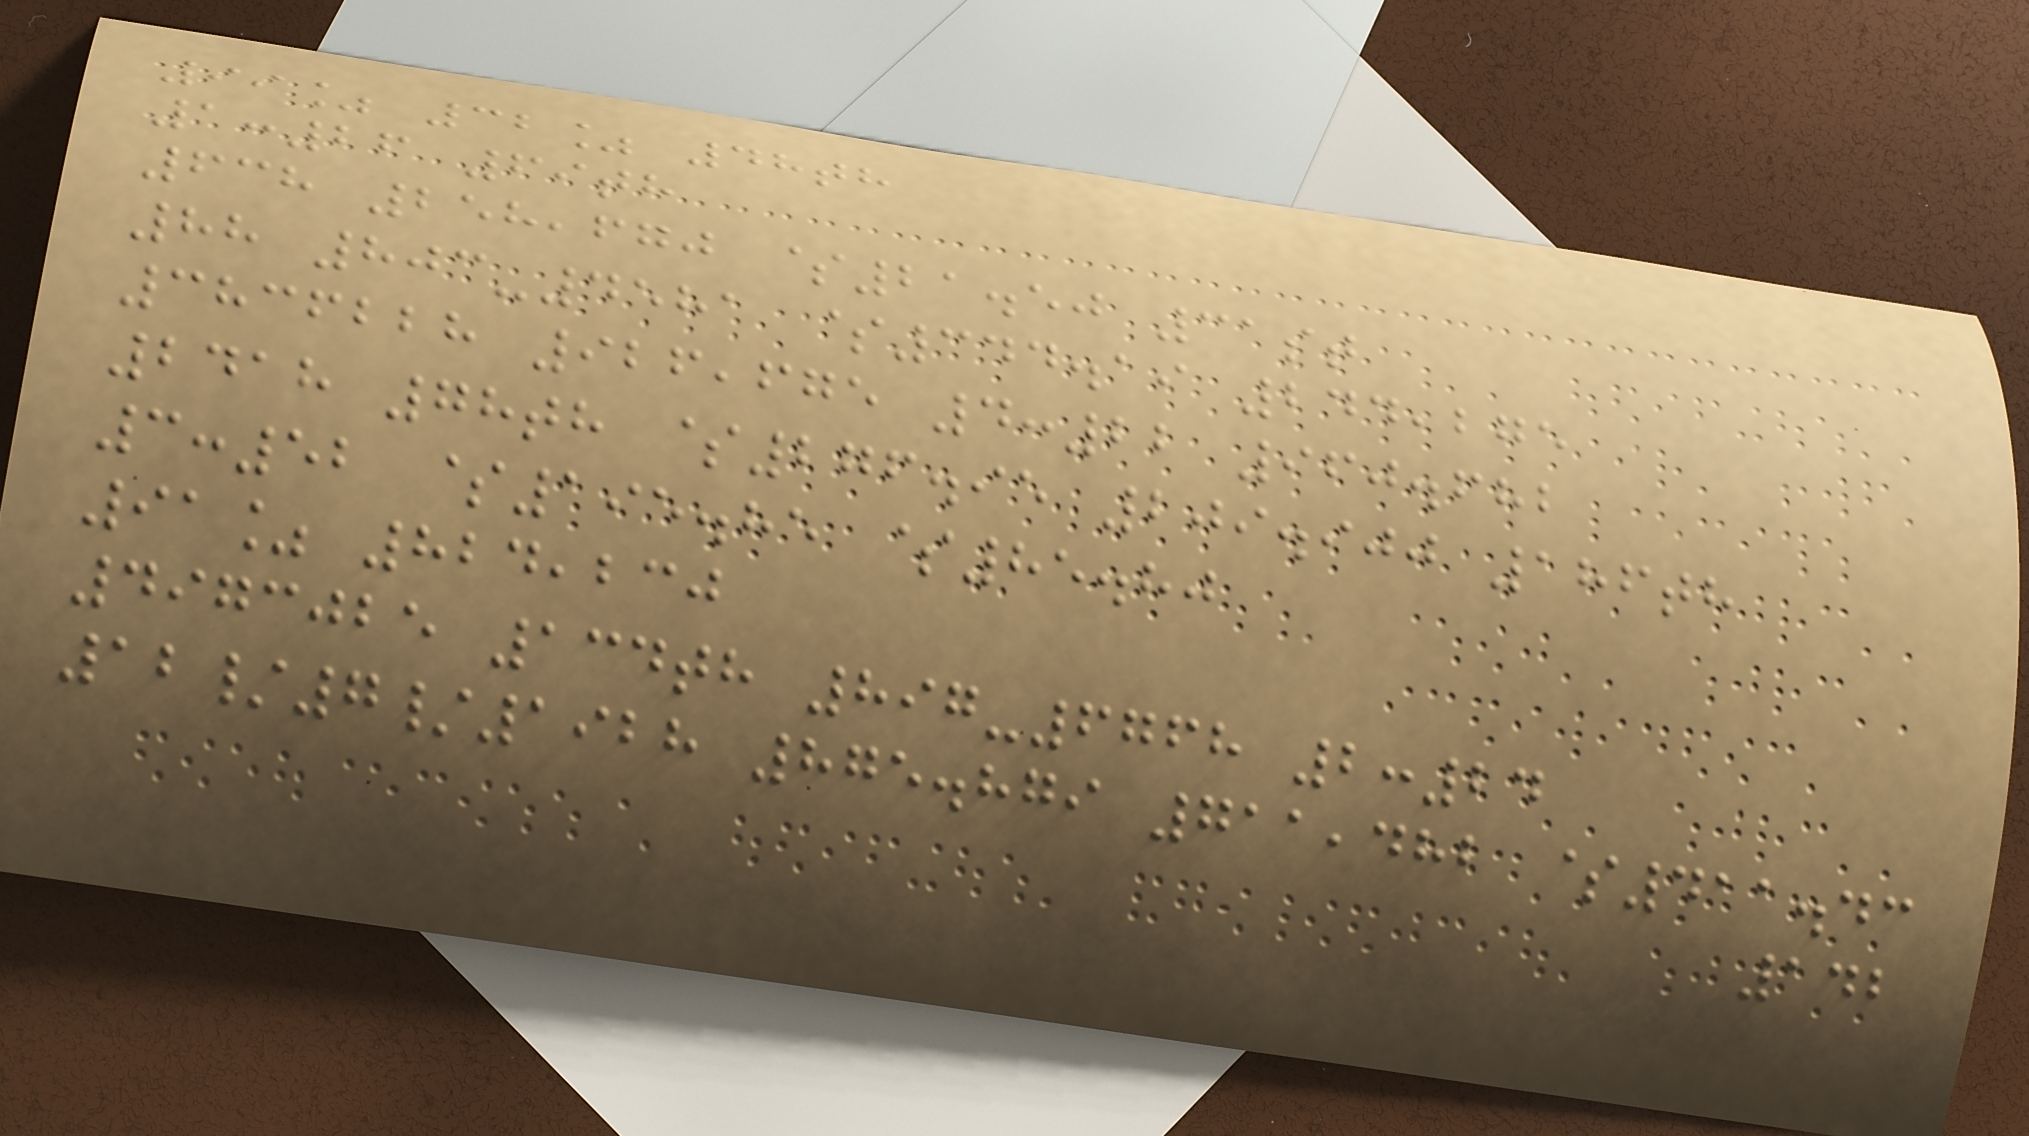99% 32% 48th
1:26 69th
638 258,670 $21.50 31st
88 803-4581 $344.19 244,275
3836228 926,675 4:22 960.682
2418 78th $276.95 209.900 186th
3:52 $195.85 $85.80
91% 824,230
4973025 134th 897-6768 2:24
12/7/1928 875.879 711,482 $411.43
142
